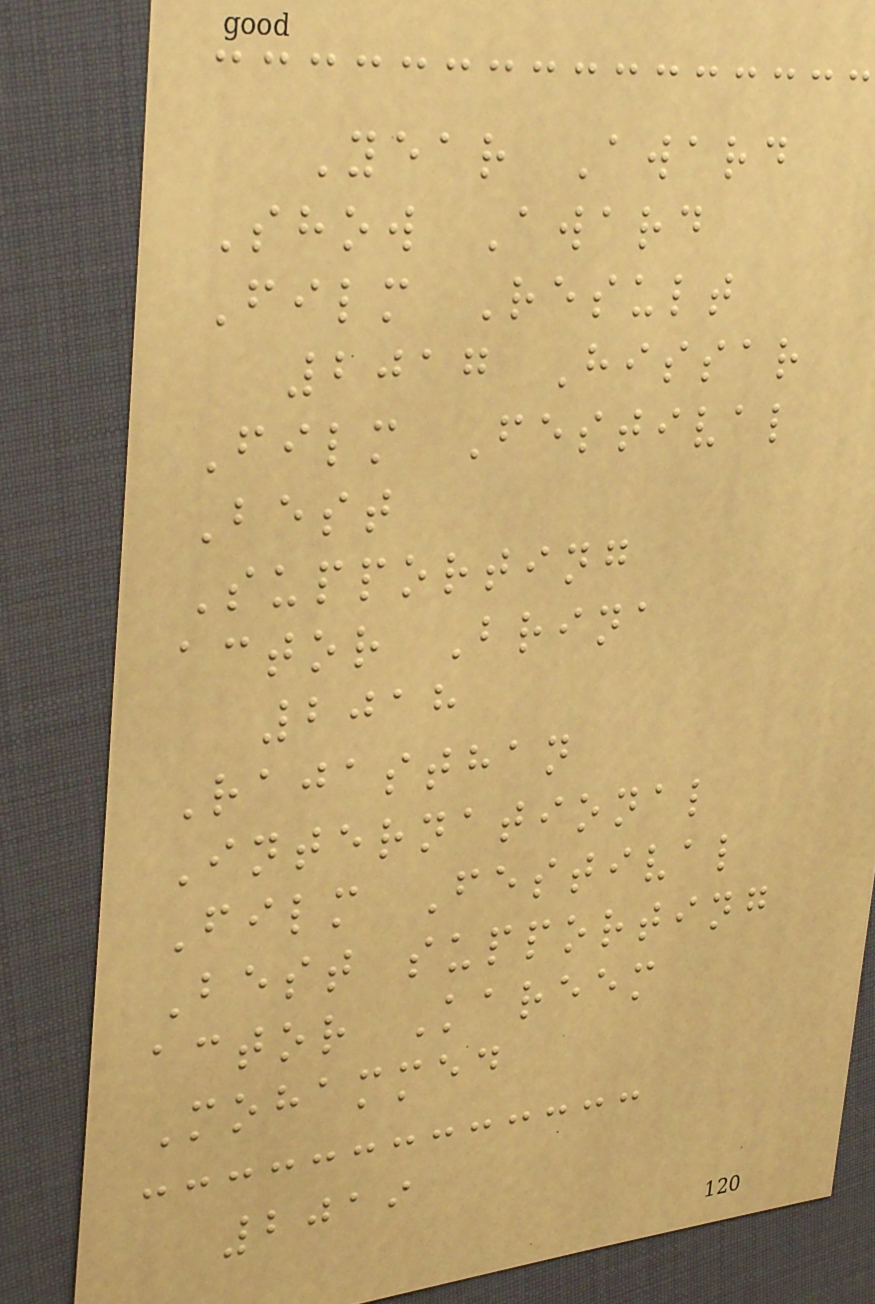Year Award
Show Award
Film Result
2017 Hissar
Film Festival
Best
Supporting
actor Brina
2018
Rajasthan
International
Film Festival
Best supporting
actor Kareem
Mohammed
2019
